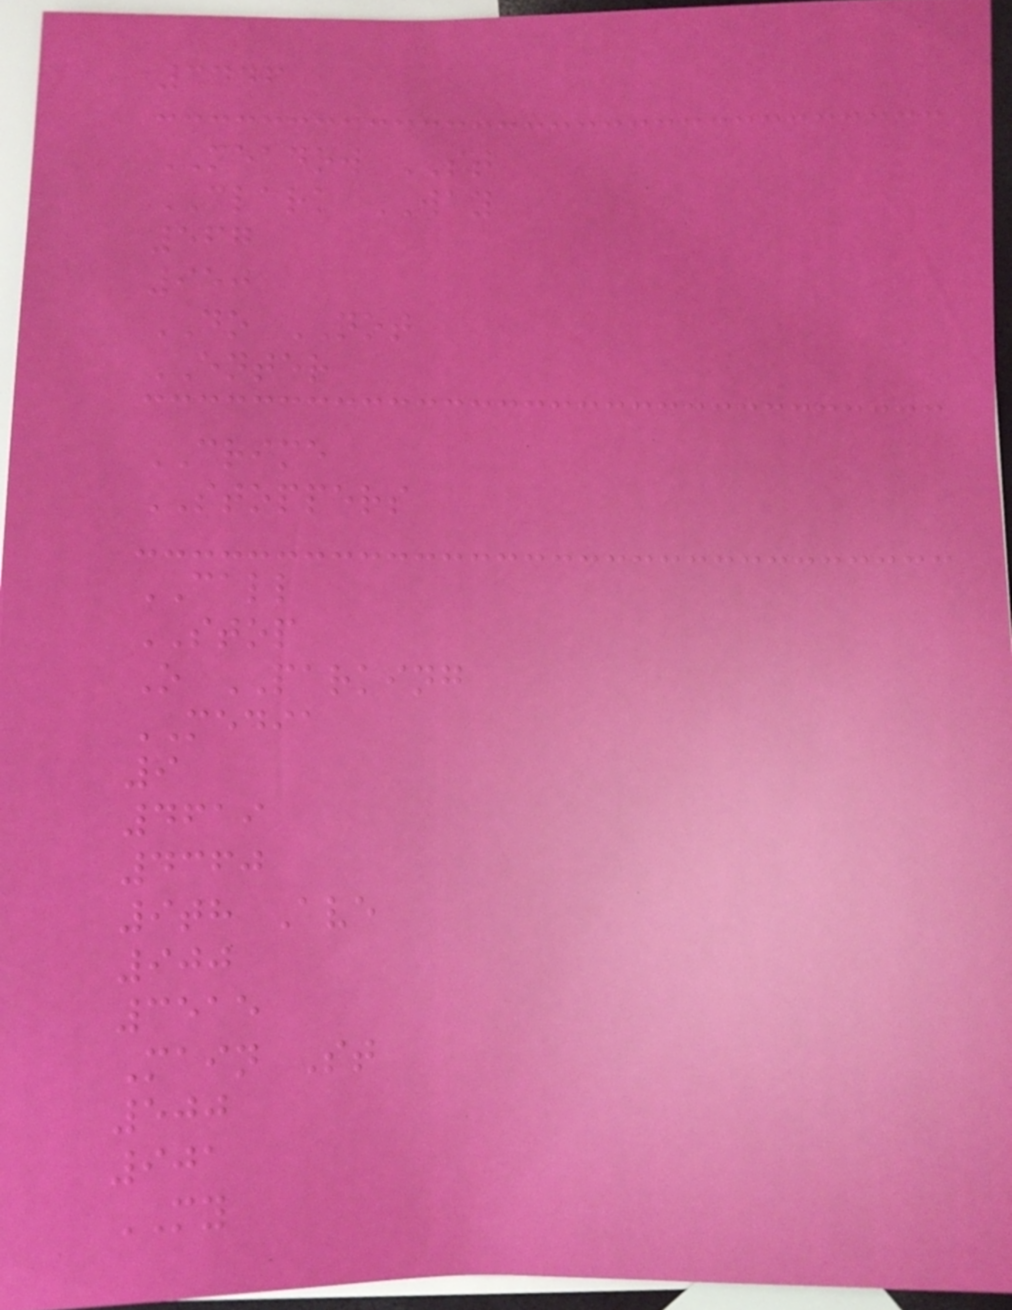3446
MEADOW ST
CLARK WAY
567
950
DO NOT
ENTER
CRIME
STOPPERS
CALL
STOP
O PARKING
MEDIA
9
4619
4360
9th Ave
900
3515
Main St
500
901
MY
